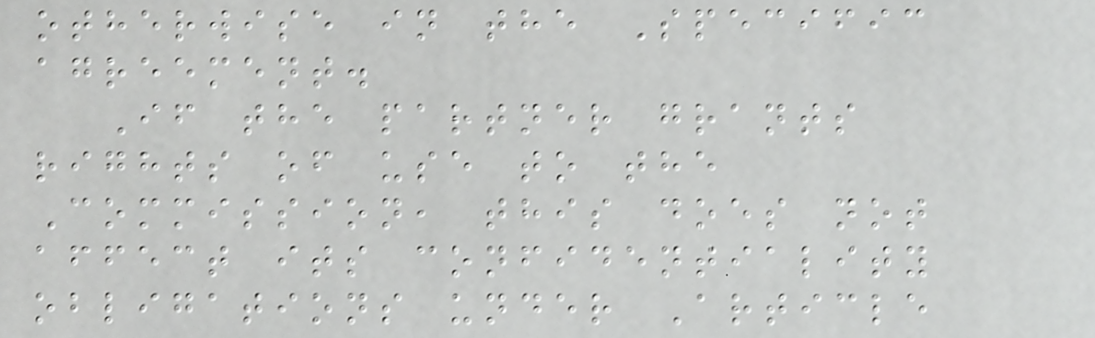otherwise in the Specific
agreement.
If the partner grants
rights of use to the
Commission, this does not
affect its confidentiality
obligations under Article
